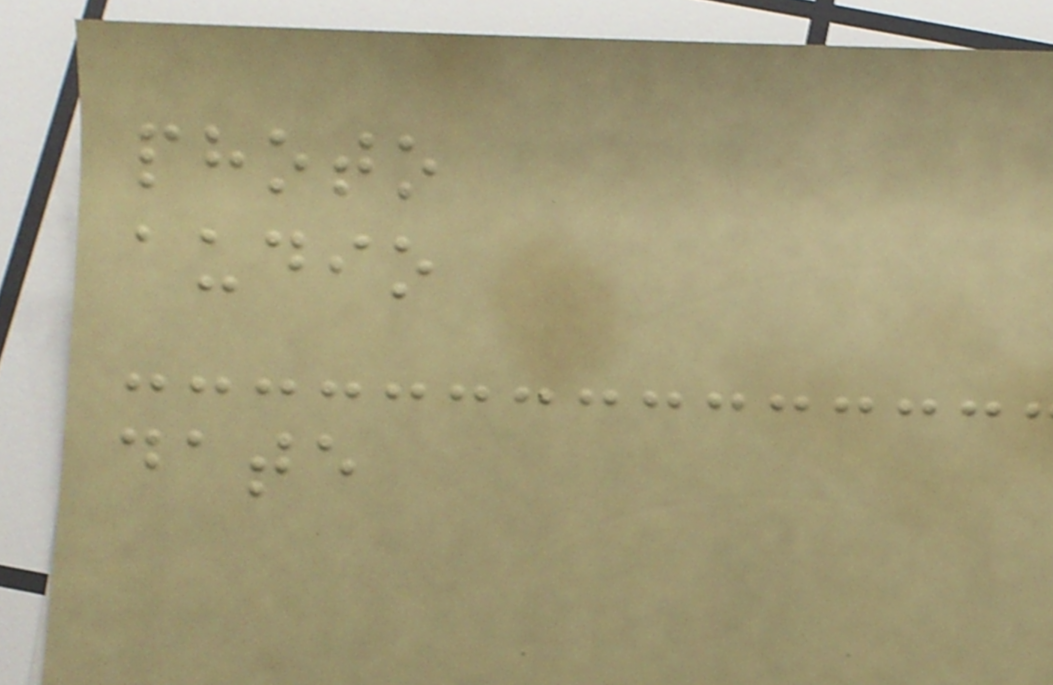photo
audio
date
